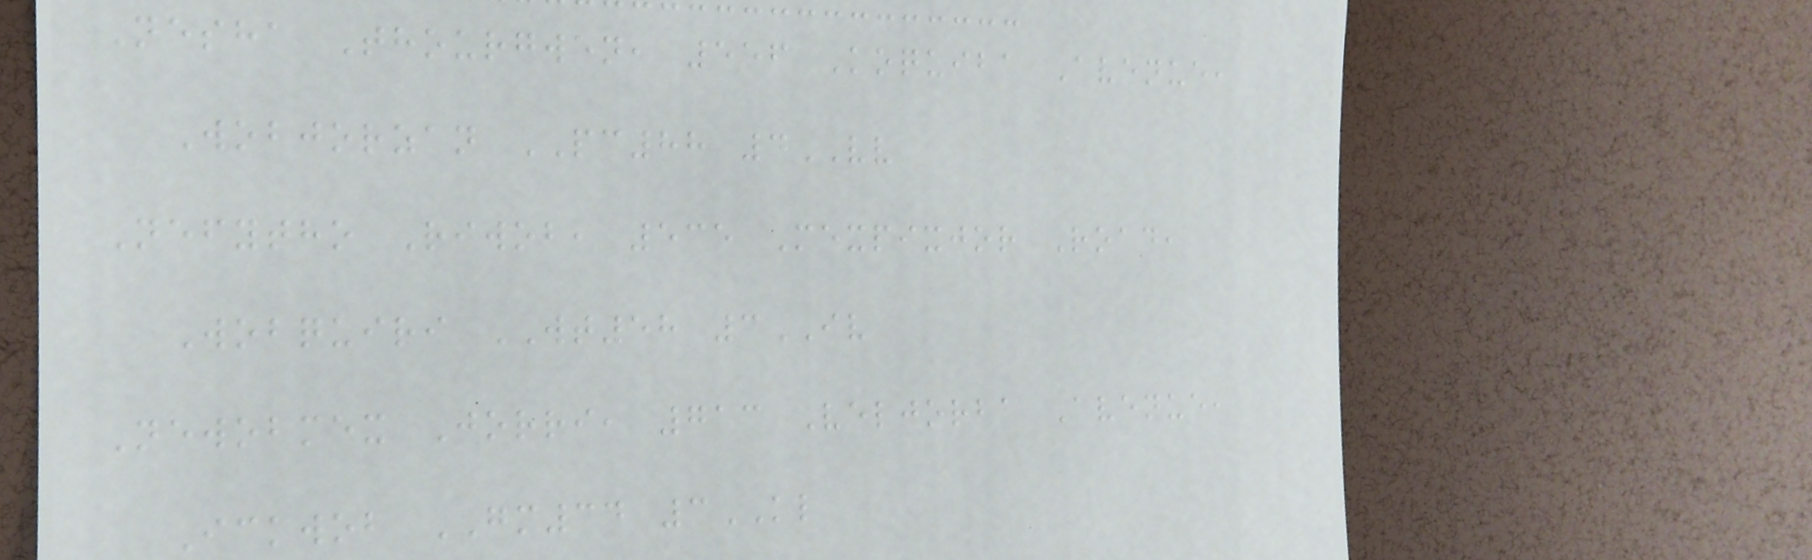Nesha Thourgwen, 556 Koquiba Avenue,
Wobjorzan PC88 4VV
Nefytho Riwob, 535 Mexpixjor Road,
Wobquiri WT58 3IV
Newobmex Jorri, 713 Veljorba Avenue,
Ickwob GM34 3KL
